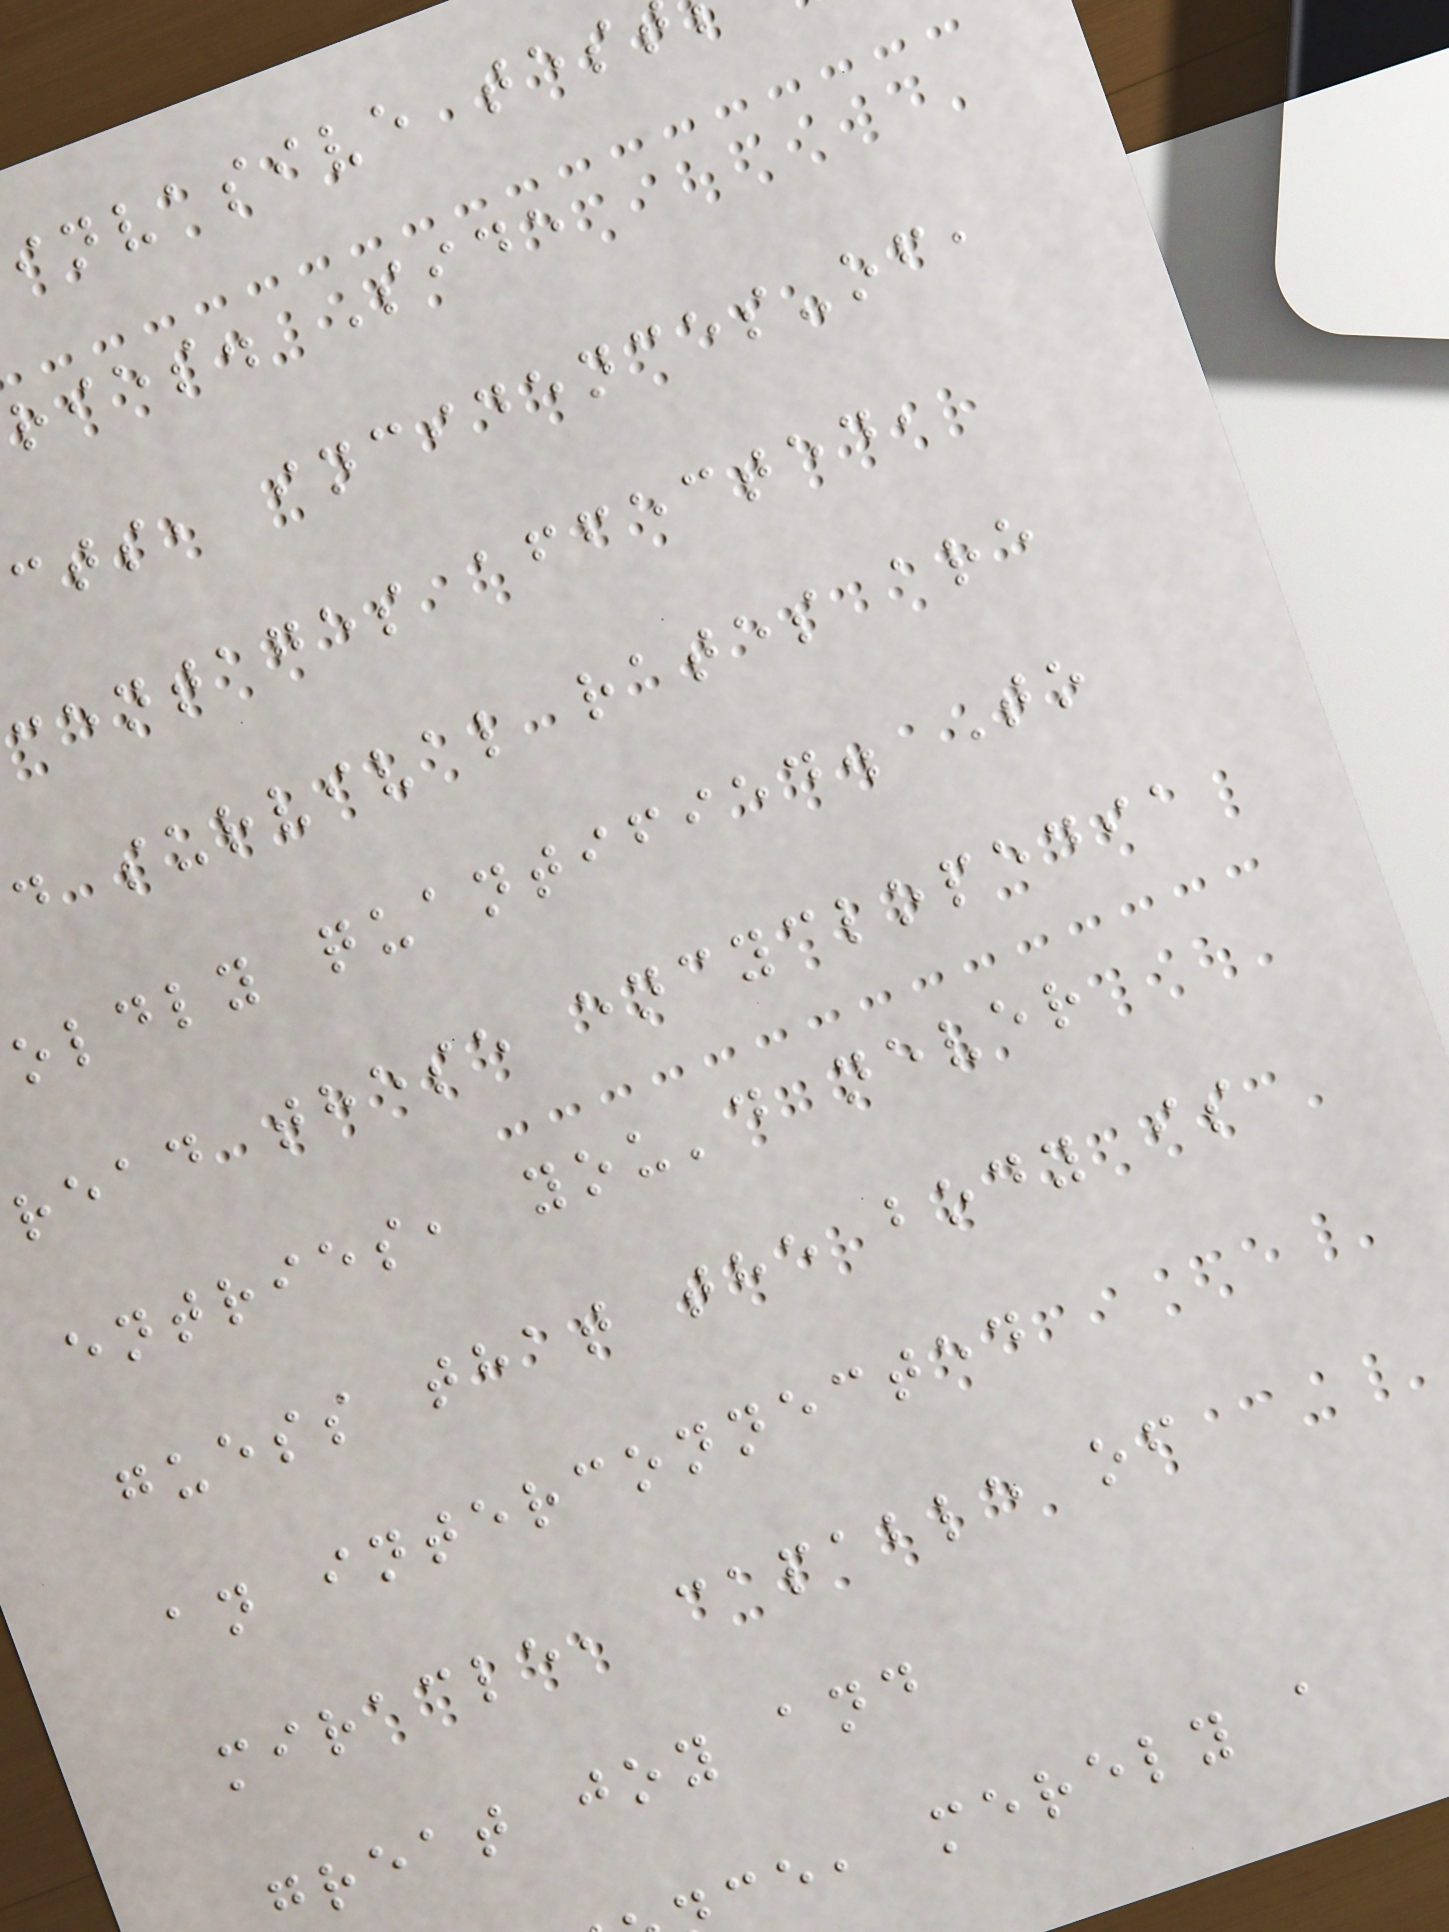invasive tes
ries. Side
cts, incidences-of,
centages affected,
d survival rates are
oldly quantified. To
read these encyclopedia
entries, you'd never
guess that the body is
an interconnected
miracle, capable of
great joy and
ce, merely a
